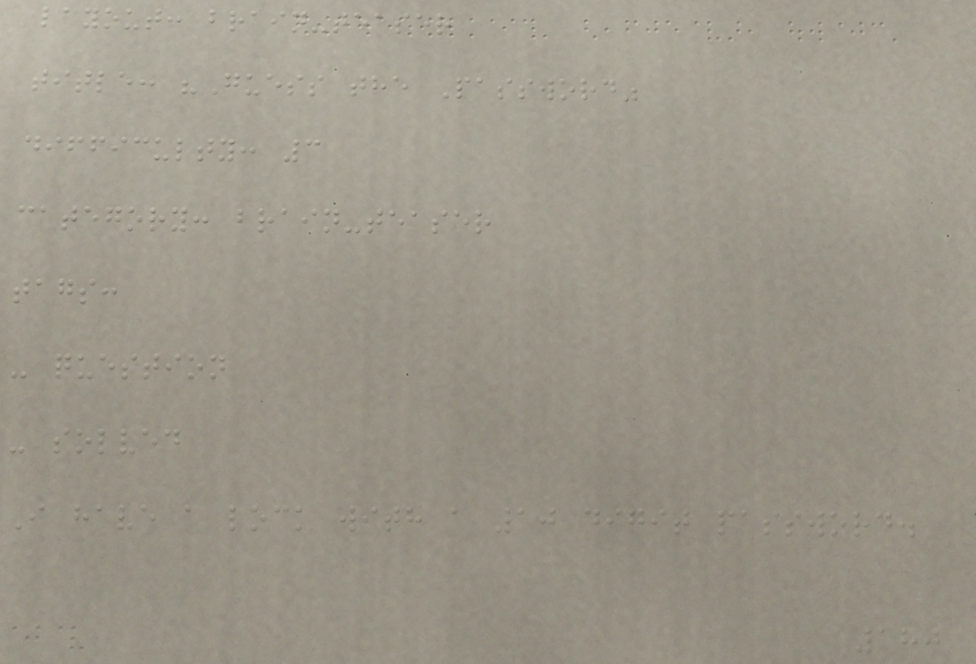layout: brain-teaser
title: "Guess the Password"
difficulty: 3
category: brain-teaser
tags:
- question
- solved
I have a lock with a 10 digit password.
180
